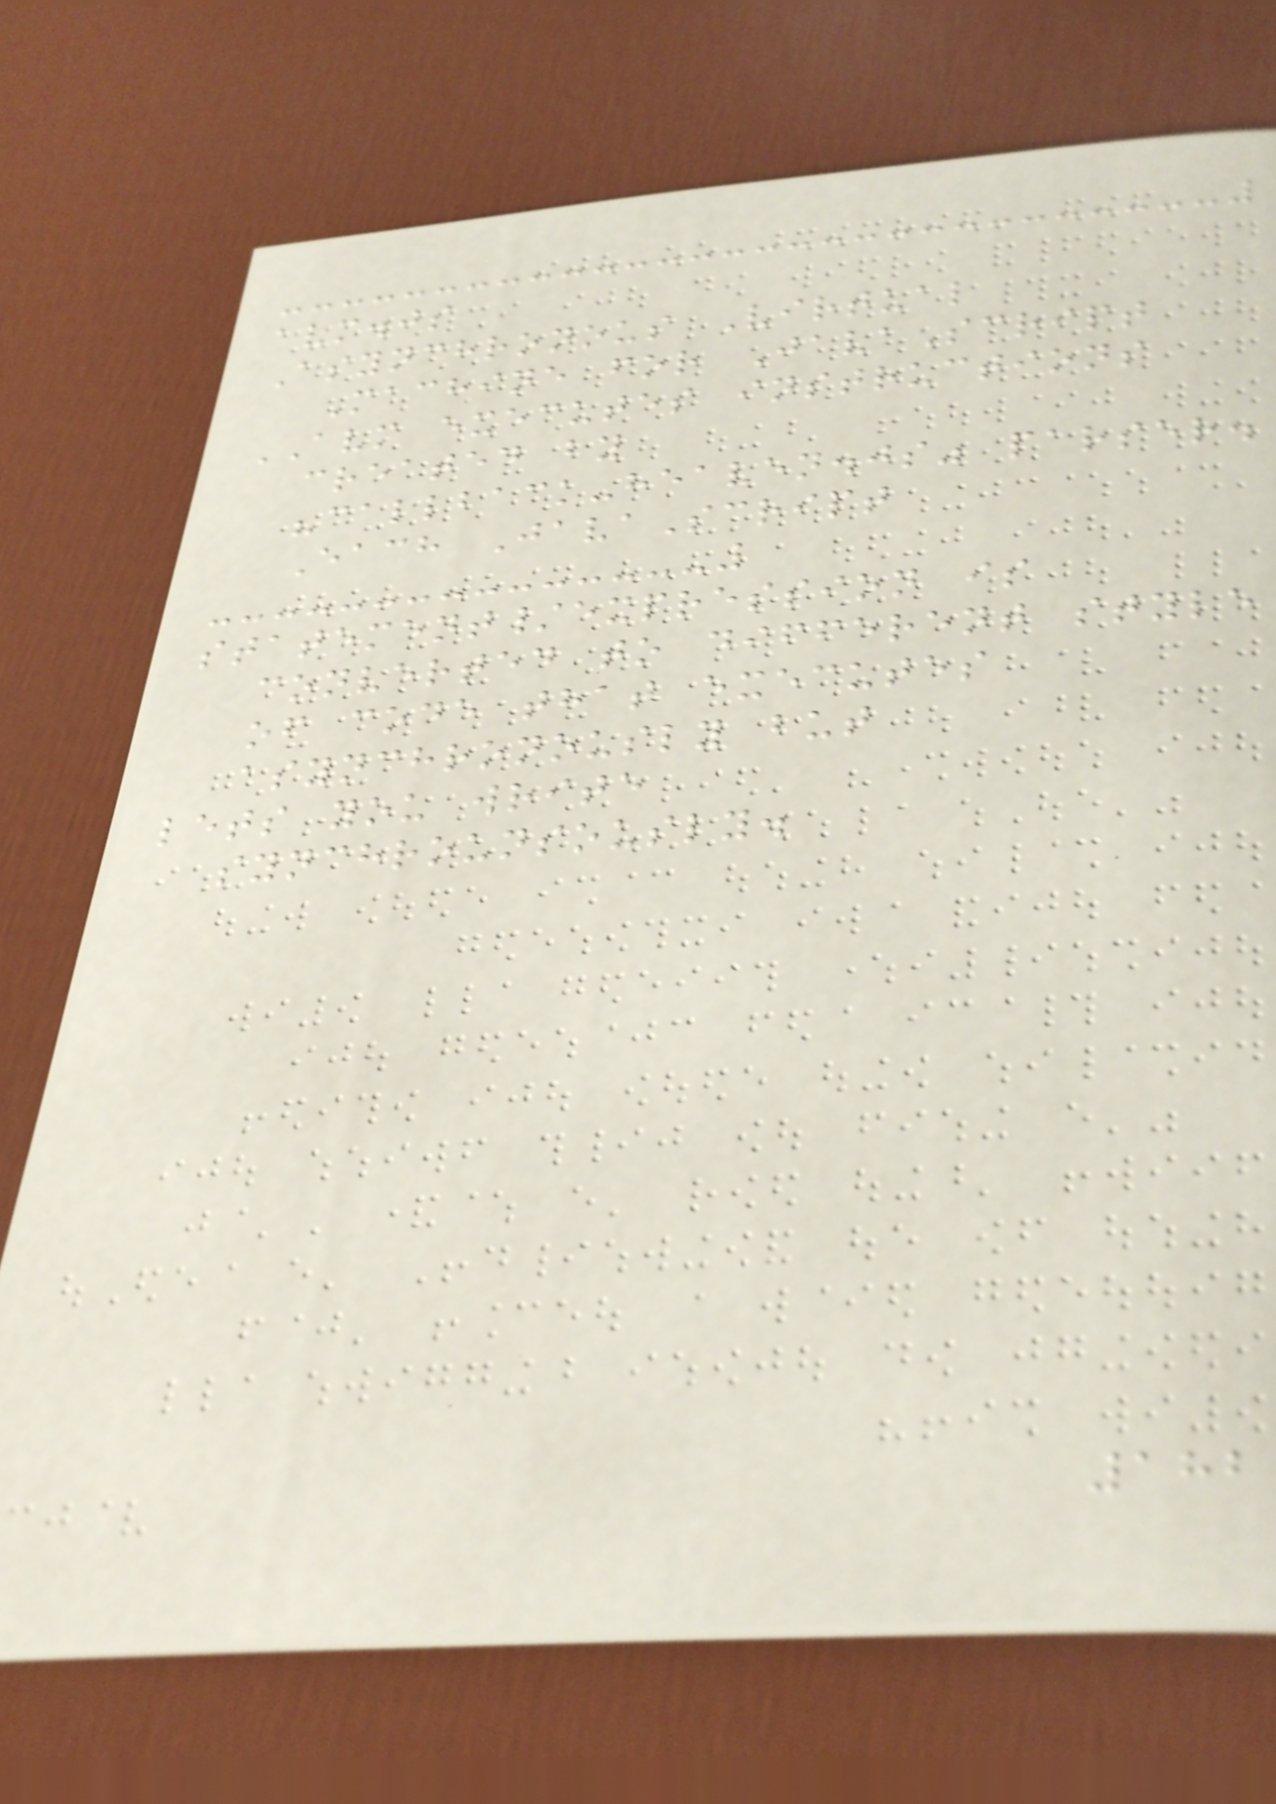avm.js
Asynchronous Virtual
Machine for JavaScript
AVM executes instructions
created by
"callback-heaven.js" parser.
Each JavaScript
statement/expression is
converted to different style
of code that executes
asynchronously but
lets you write
synchrounsously.
182
